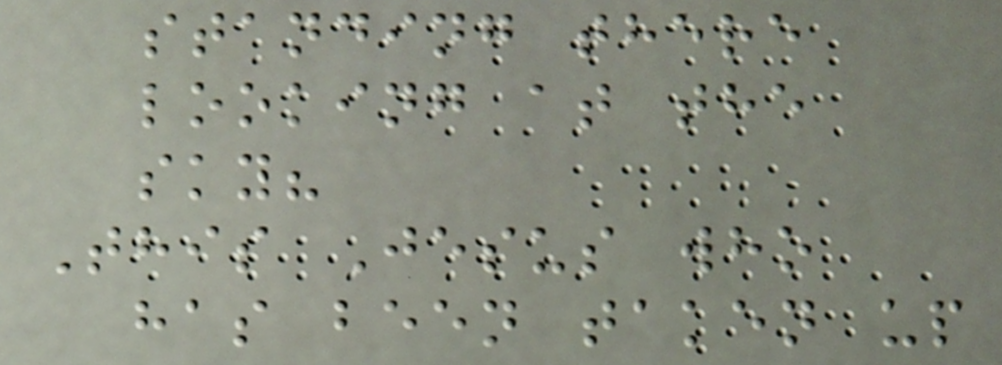standing there
looking at the
sky?
This Jesus who
has been taken up
